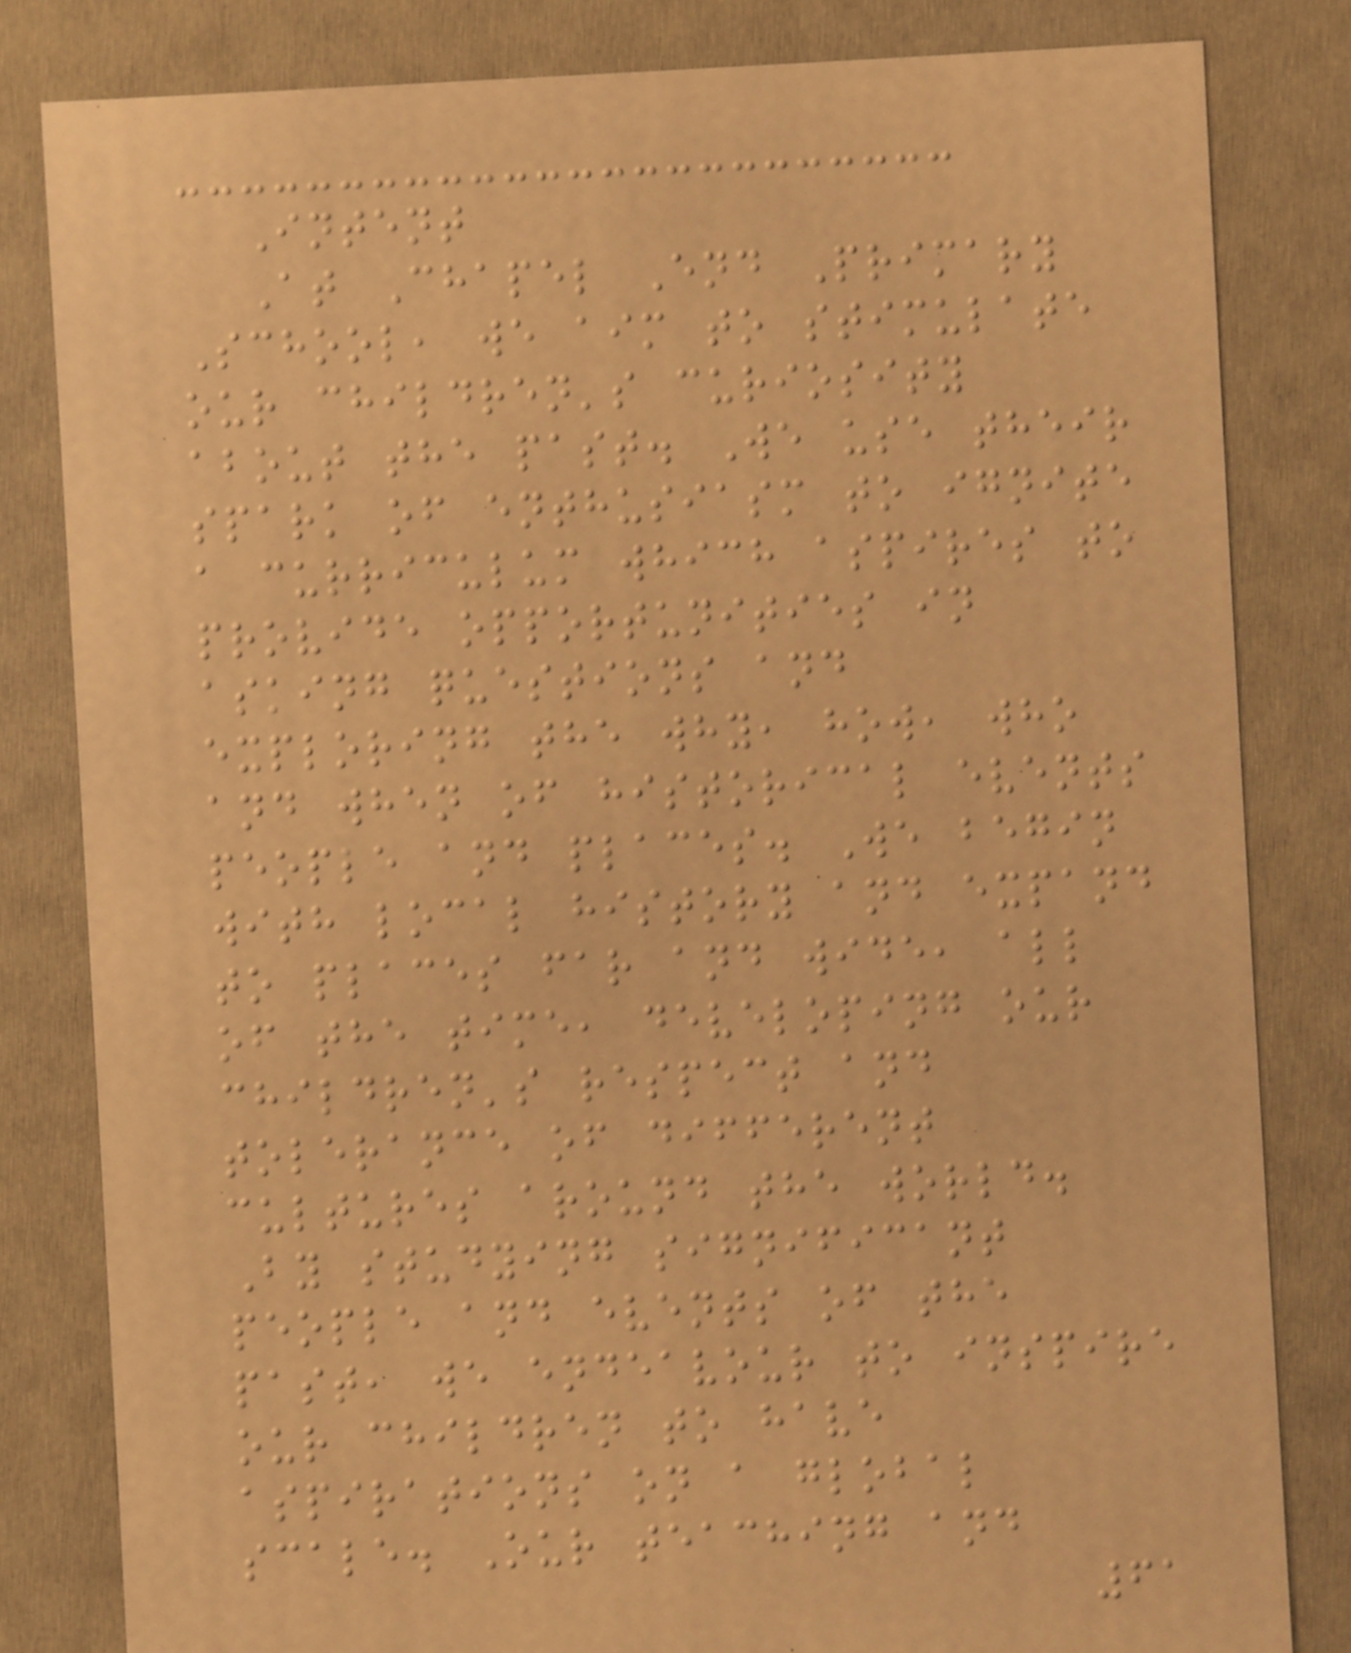Intent
At Chapel End Primary
School, we aim to stimulate
our children's curiosity
about the past. We use their
spark of enthusiasm to ignite
a curriculum which aspires to
provide opportunities in
asking questions and
exploring the why, how, who
and when of historical events
people and places. We begin
with local history and expand
to places far and wide, all
of the time, developing our
children's respect and
tolerance of different
cultures around the world.
By studying significant
people and events of the
past, we endeavour to inspire
our children to have
aspirations on a global
scale. Our teaching and
61
